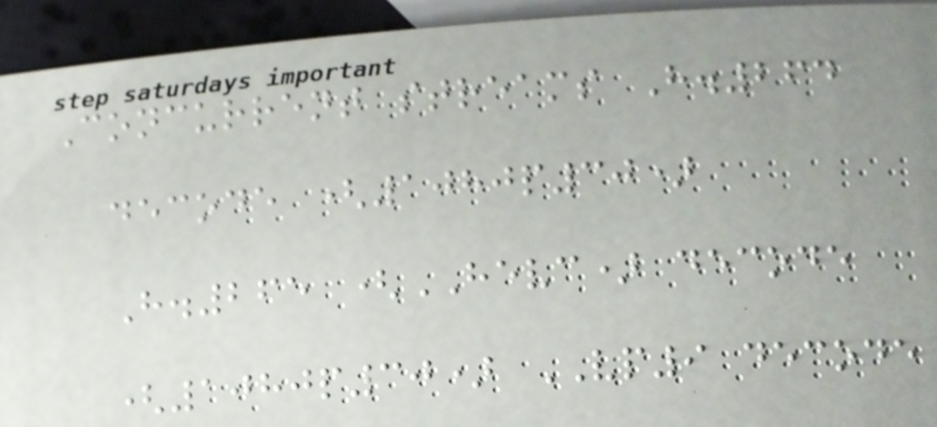Concurrent streams H.264
decode (1080p30)
H.265 (HEVC) decode
(1080p30) VP9 decode
